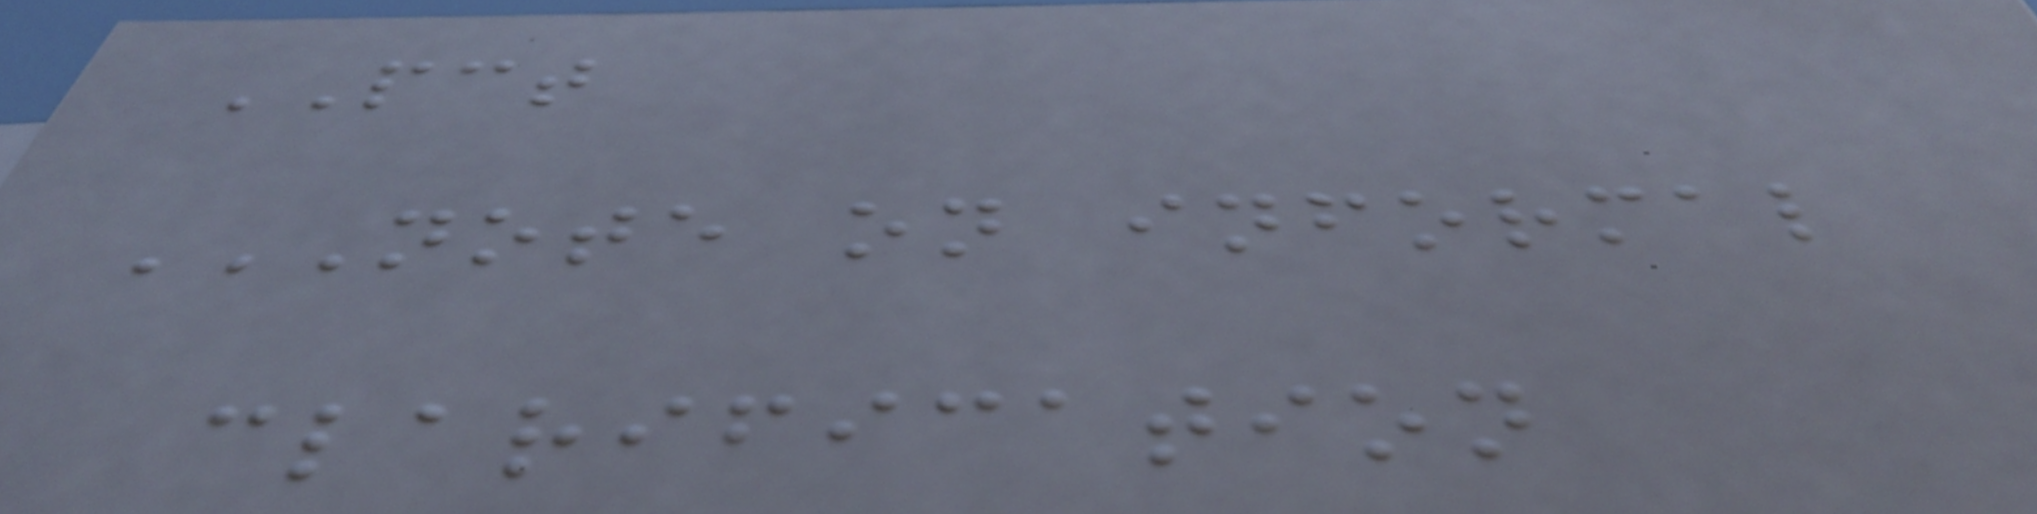PCT
NOTE ON INFORMAL
CLARIFICATION
